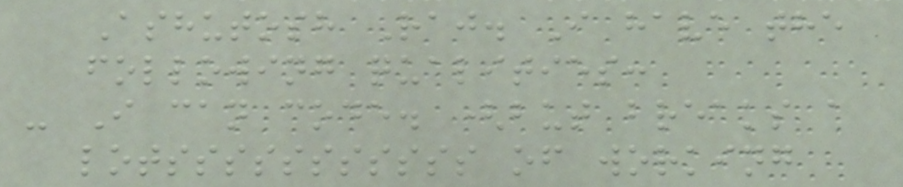Ashutosh Raj. I have the
following qualities:
- I can code. (but breaks a
lotsssssssssss of working
